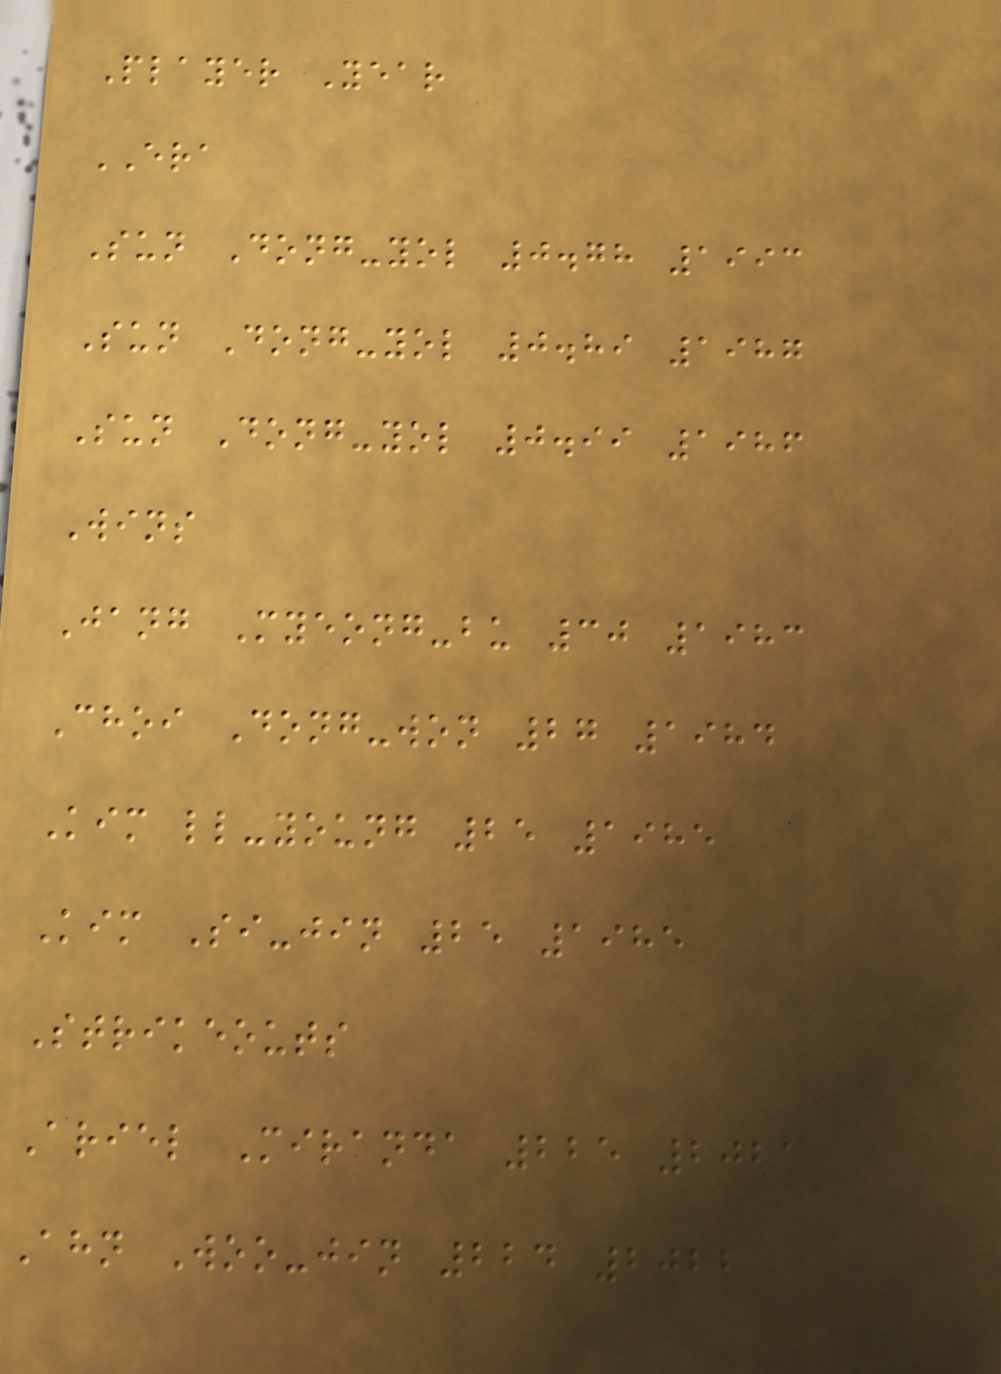Player Year
ERA
Sun Dong-yol 0.78 1993
Sun Dong-yol 0.89 1987
Sun Dong-yol 0.99 1986
Wins
Jang Myeong-bu 30 1983
Choi Dong-won 27 1984
Kim ll-young 25 1985
Kim Si-jin 25 1985
Strikeouts
Ariel Miranda 225 2021
Ahn Woo-jin 224 2022
